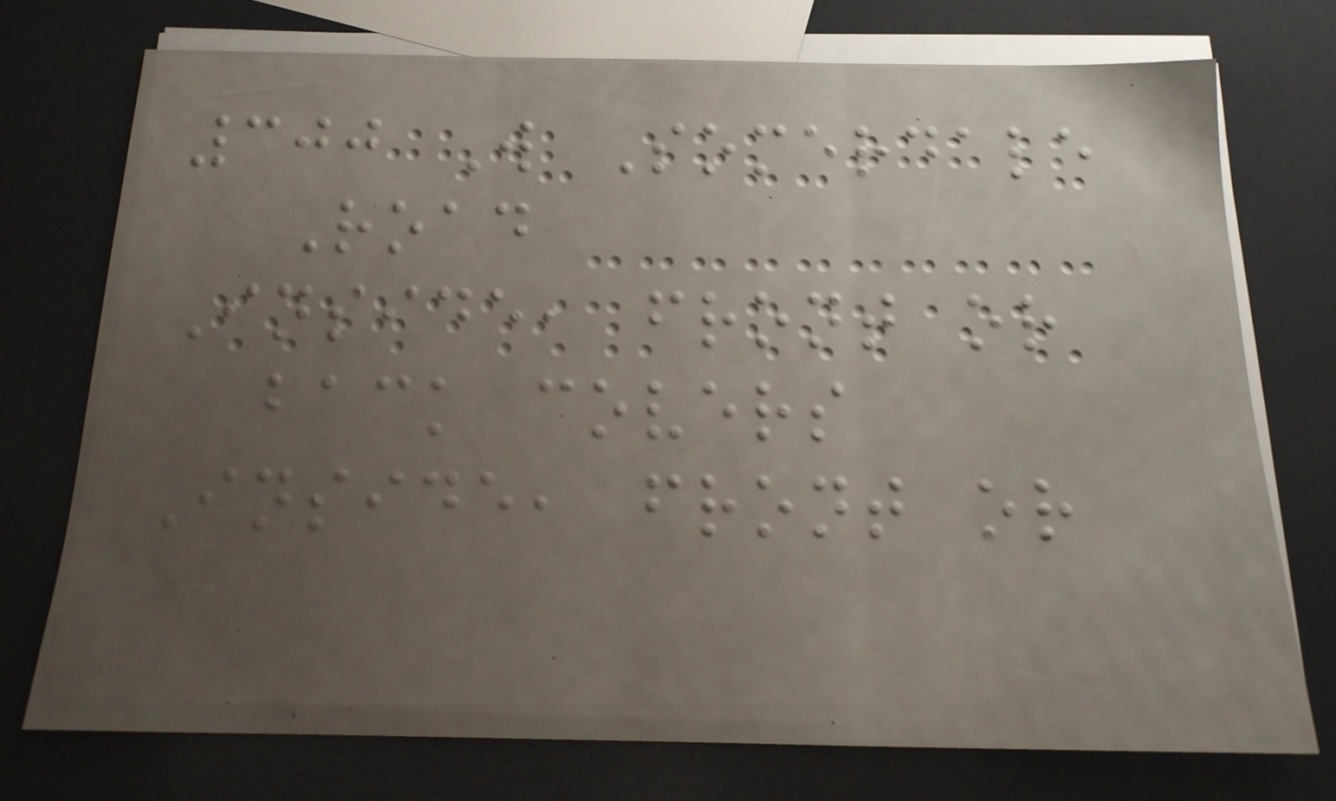300 W Somerdale
Road
Inside, front or
back covers
Inside, front or
